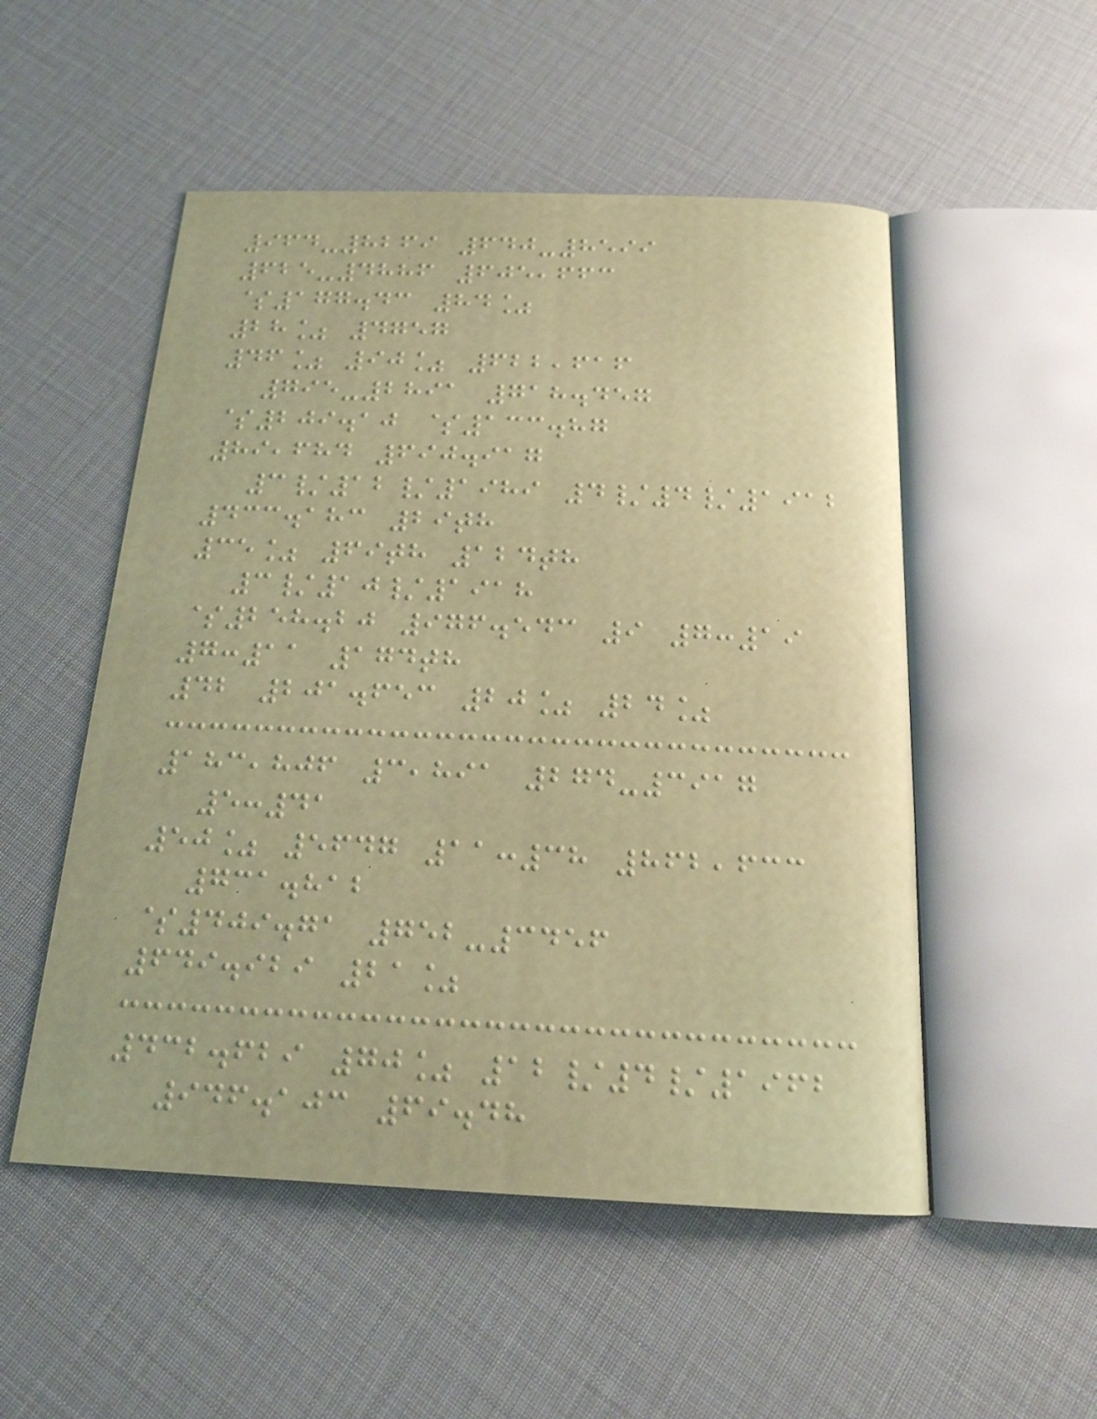964-8269 640-8599
625-4886 605,663
$177.43 84%
28% 4757
46% 90% 622,616
795-2891 718.457
$209.10 $133.87
89,684 690.917
3/12/1989 4/4/1912
433.183 29th
35% 69th 124th
3/10/1918
$258.20 976.543 9 7:19
7:11 174th
42 201.653 20% 24%
183,806 3,891 274-3917
5:41
50% 5647 11:38 862,633
731.812
$409.71 752-3456
649.929 21%
432.629 70% 12/4/1962
946.103 69.48
